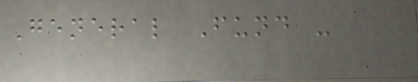General Fund -
